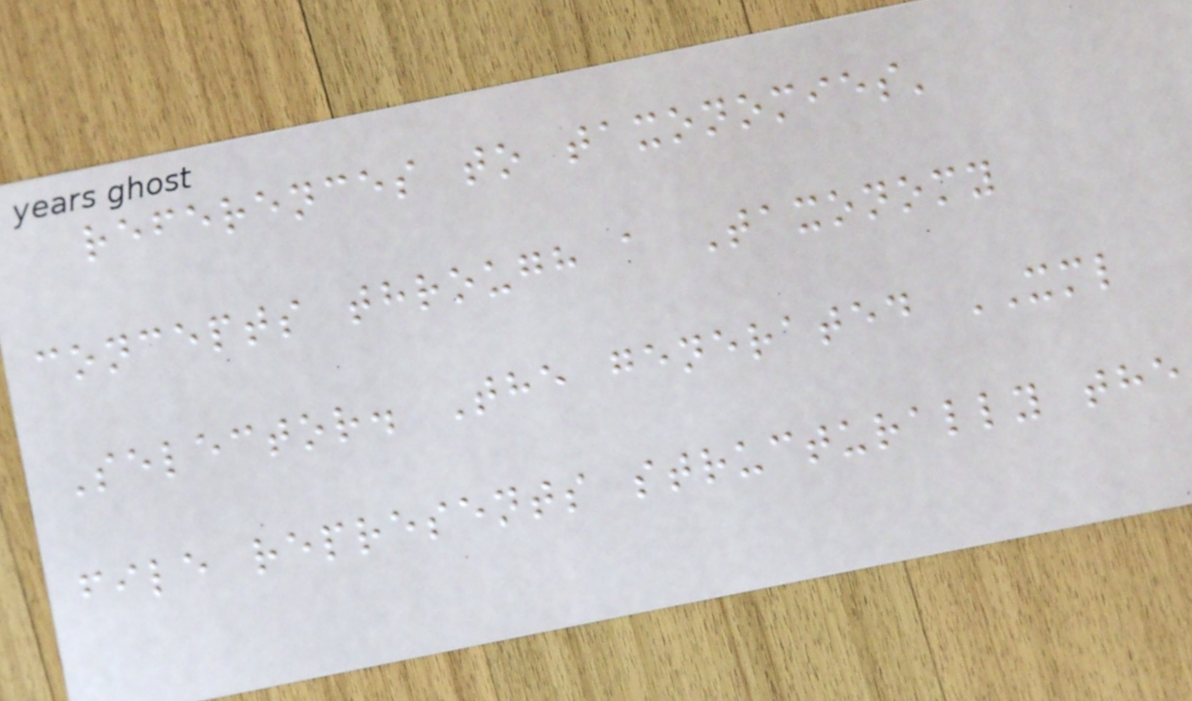references to taxonomies'
concepts through a Taxonomy
Selector. The generated XML
file represents structurally the
